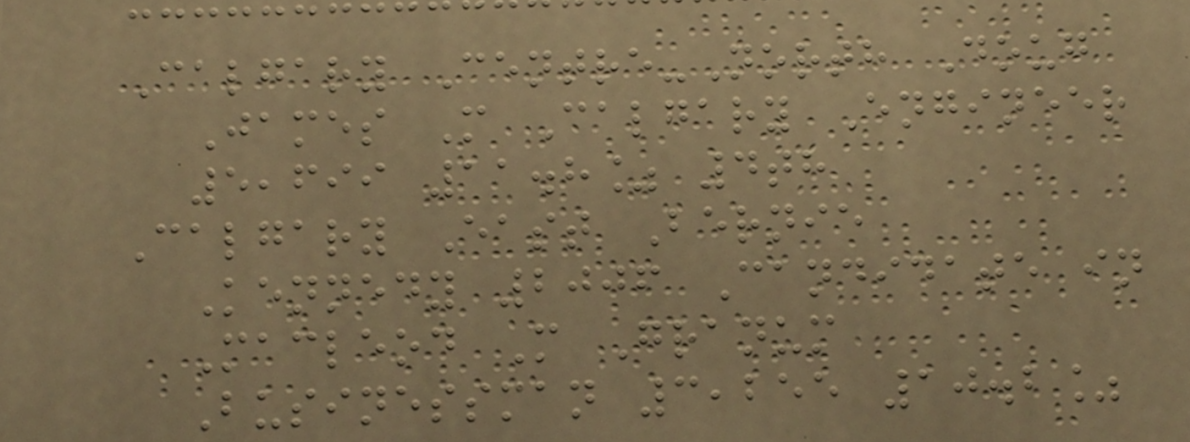Calgary Centre-North Doug
James M Calgary Engineer
5,699 11.8% 4th
Calgary East Bernie
Kennedy 2006 Candidate in
Macleod M Granum
Businessman 3,255 10.2%
